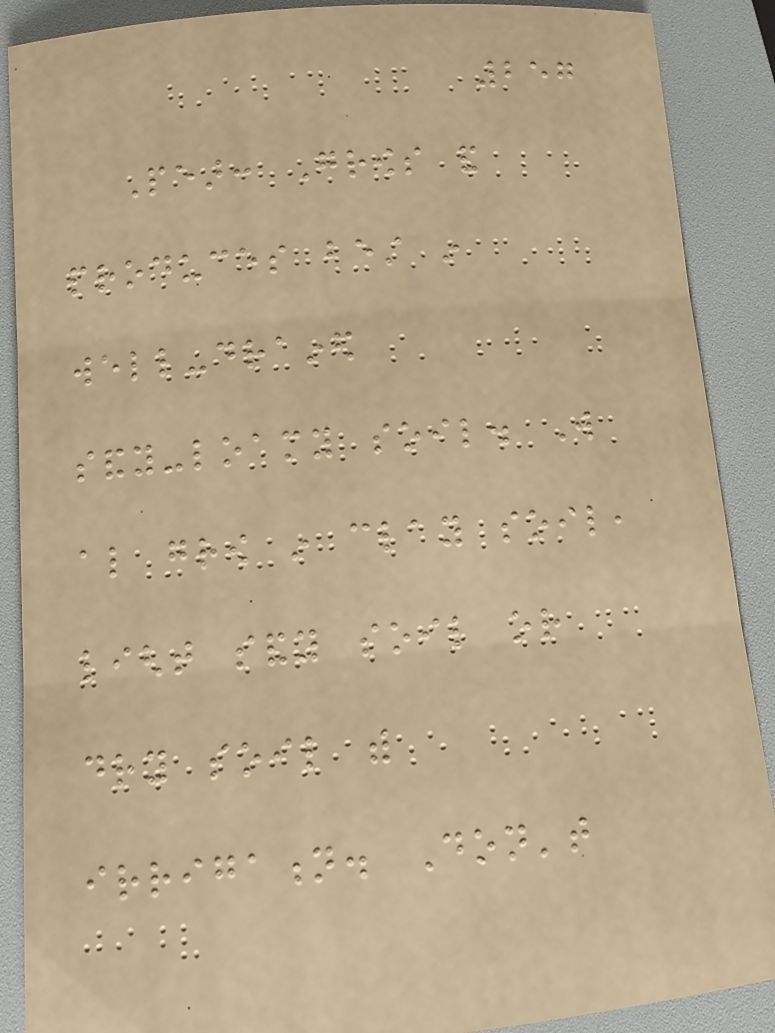257
Pear: Grows and
produces best in
well-drained
sandy-loamy soil. Will
also grow in clay soil,
light sandy soil or
dry soil with
irrigation. Don't
